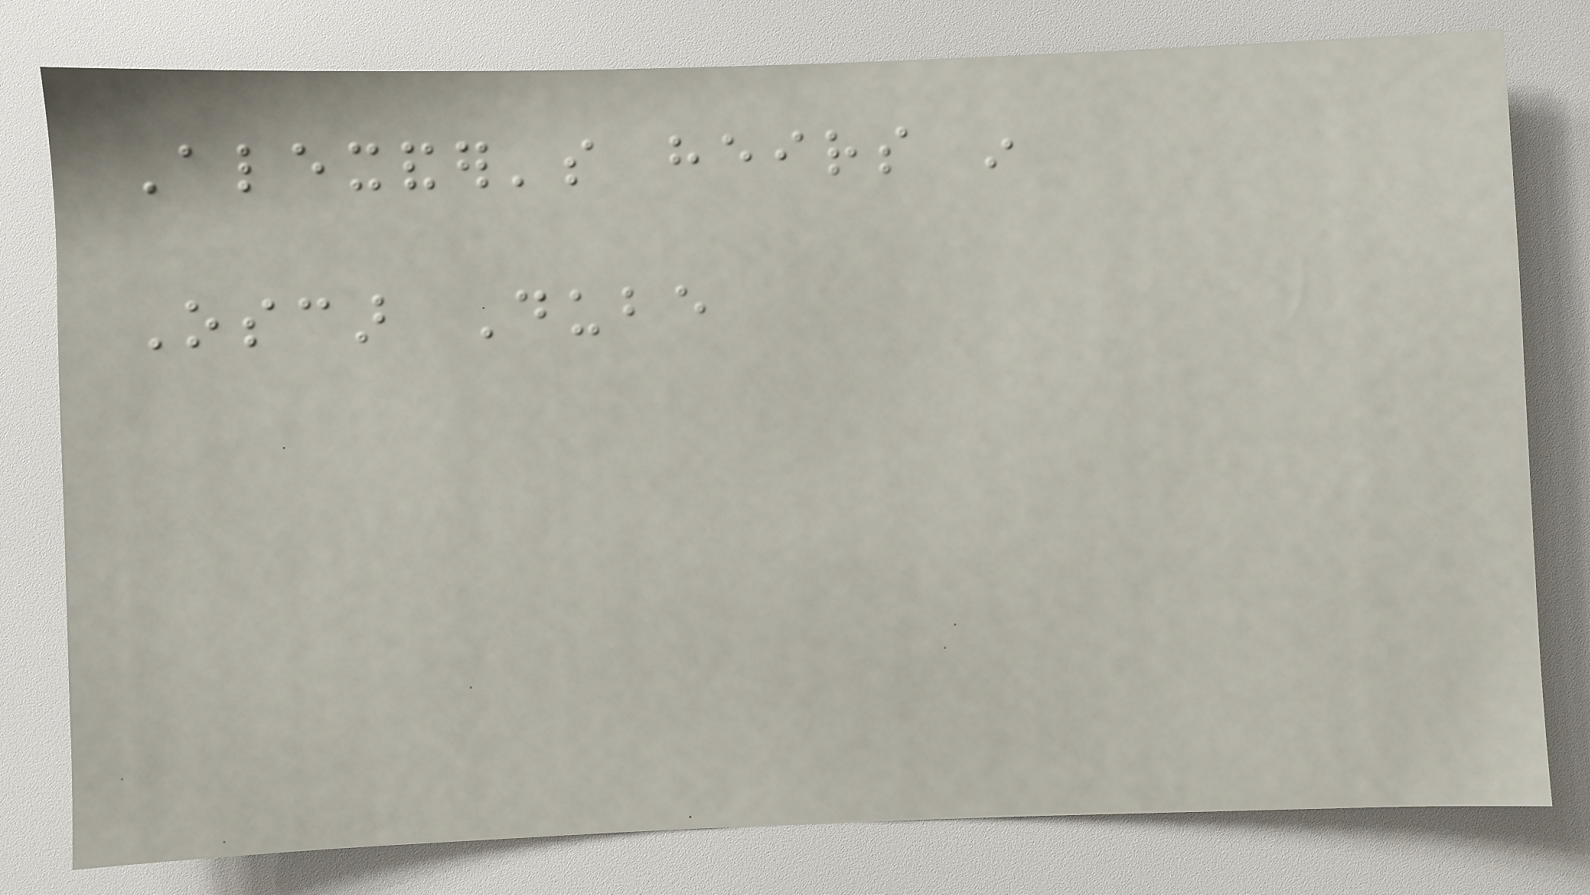Alexander's heirs in
Oscar Dube
